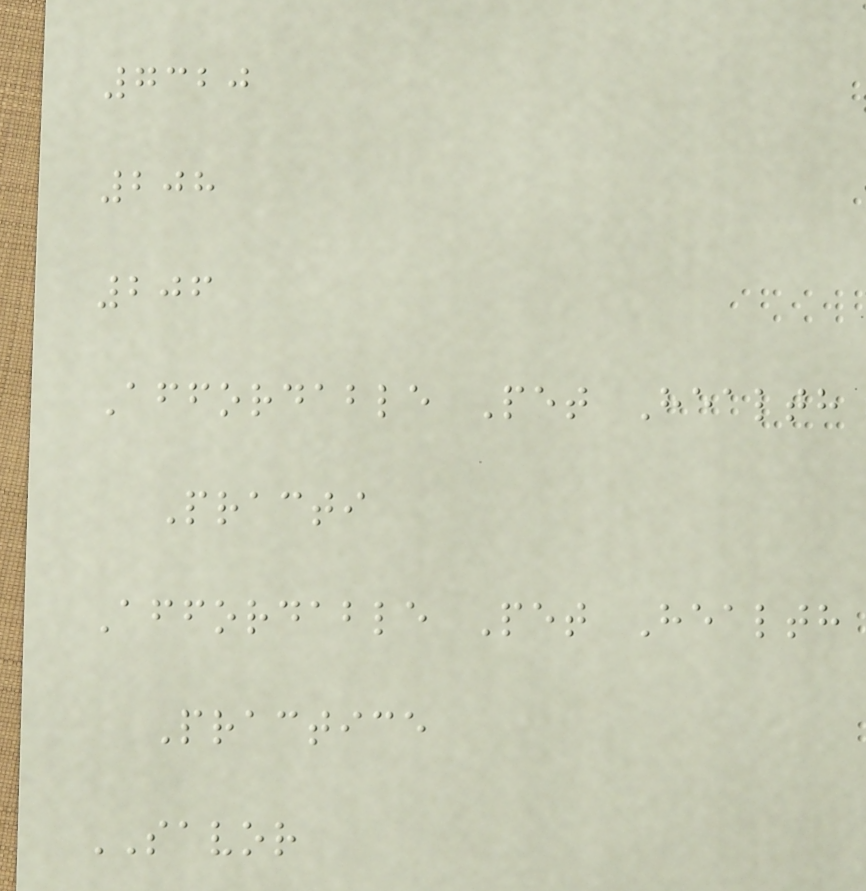7320
208
206
Affordable Pet Health
Practi
Affordable Pet Health
Practice
SAVOR
